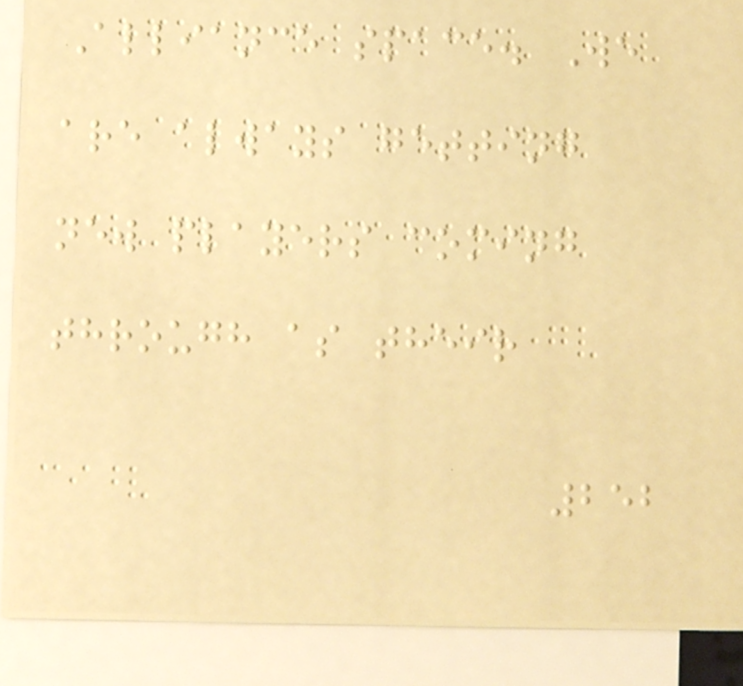Alliance space. We
are always getting
new players coming
through as their
252
